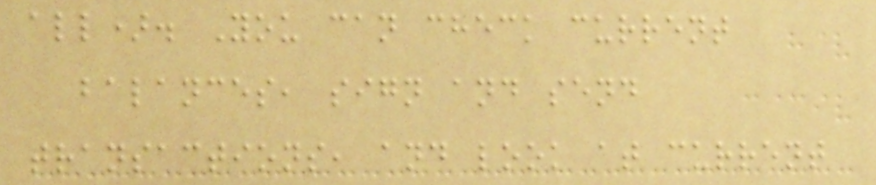all). You can check current
balances, sign and send
transactions, and look at current
